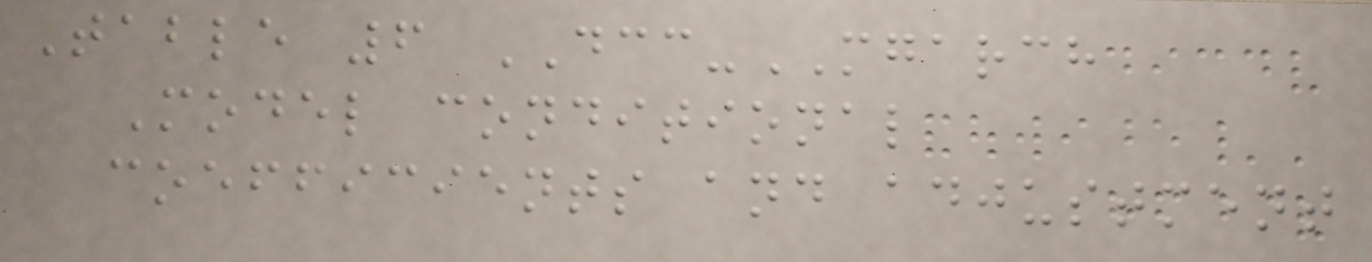Table 6 DCC-MGARCH
Model conditional
coefficients and adjustment
